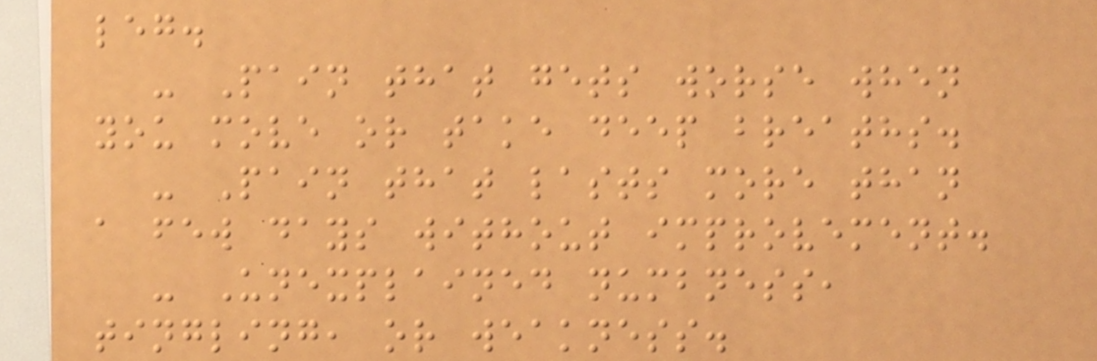leg.
- Pain that gets worse when
you move or take deep breaths.
- Pain that lasts more than
a few days without improvement.
- Unexplained numbness,
tingling, or weakness.
